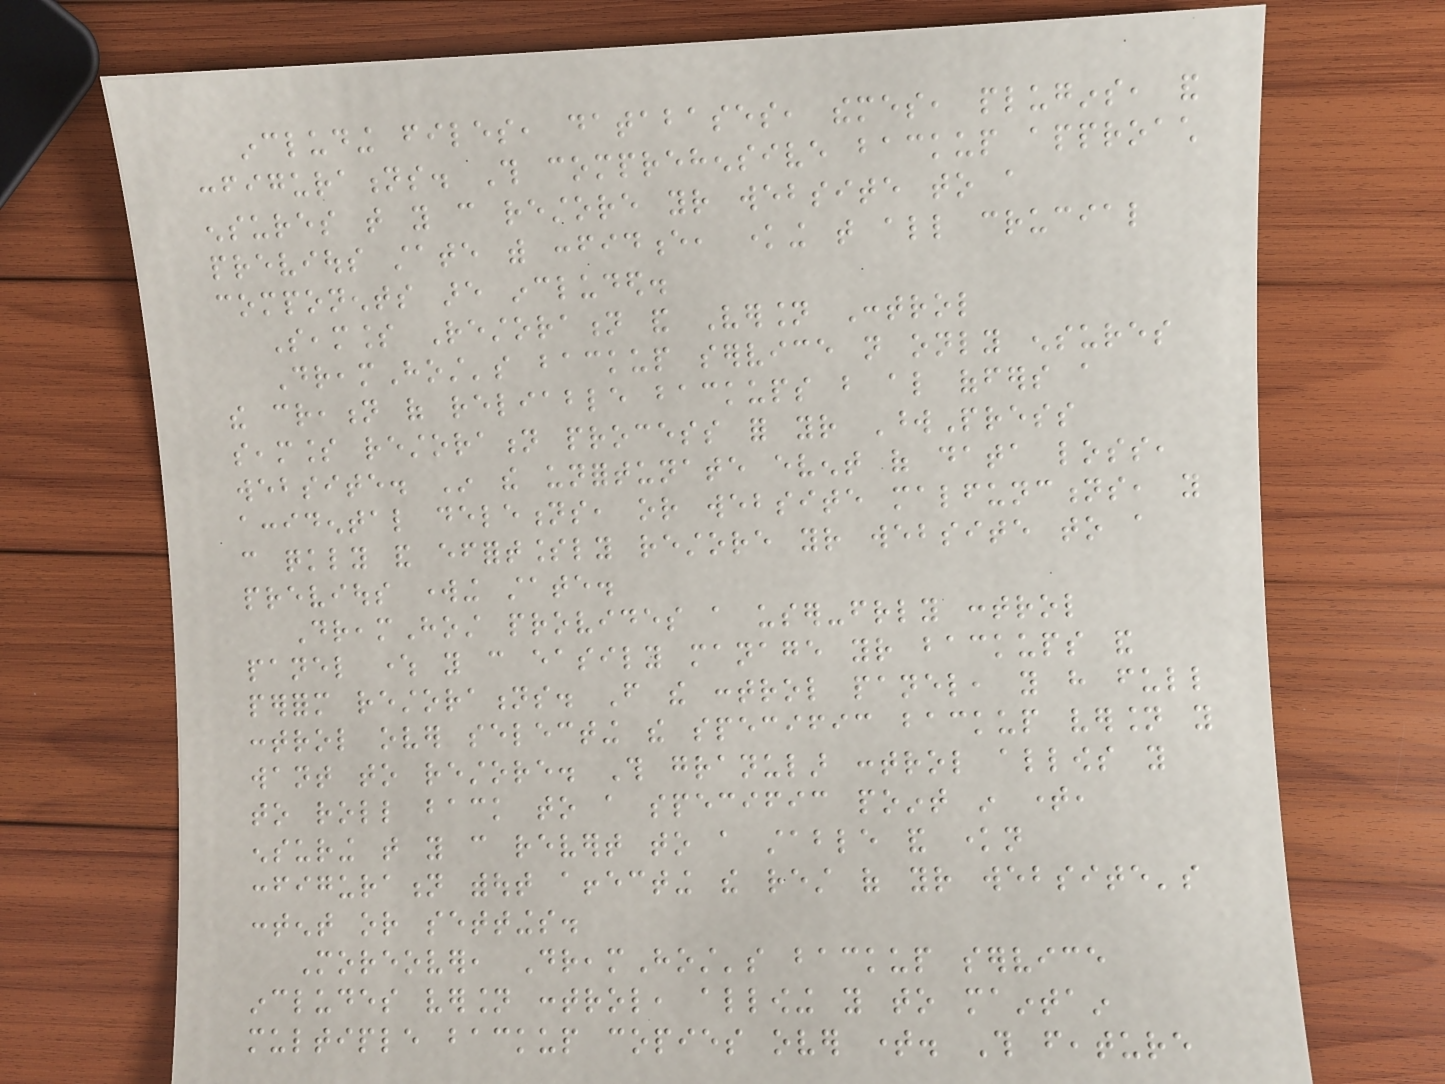including files, databases, themes, plugins, and
configurations. This comprehensive backup approach
ensures that you can restore your website to a
previous state with confidence, knowing that all crucial
components are included.
Seamless Restoration and Version Control
DreamHost's backup service not only ensures
the creation of reliable backups but also offers a
seamless restoration process for your WordPress
website. In the unfortunate event of data loss,
accidental deletions, or website malfunctions, you
can quickly and effortlessly restore your website to a
previous working state.
DreamHost provides a user-friendly control
panel where you can easily manage your backups and
perform restorations. From the control panel, you have full
control over selecting the specific backup version you
want to restore. This granular control allows you
to roll back to a specific point in time,
ensuring that you can revert to a stable and known
configuration without affecting the rest of your website's
content or settings.
Moreover, DreamHost's backup service
includes version control, allowing you to maintain
multiple backup copies over time. This feature
